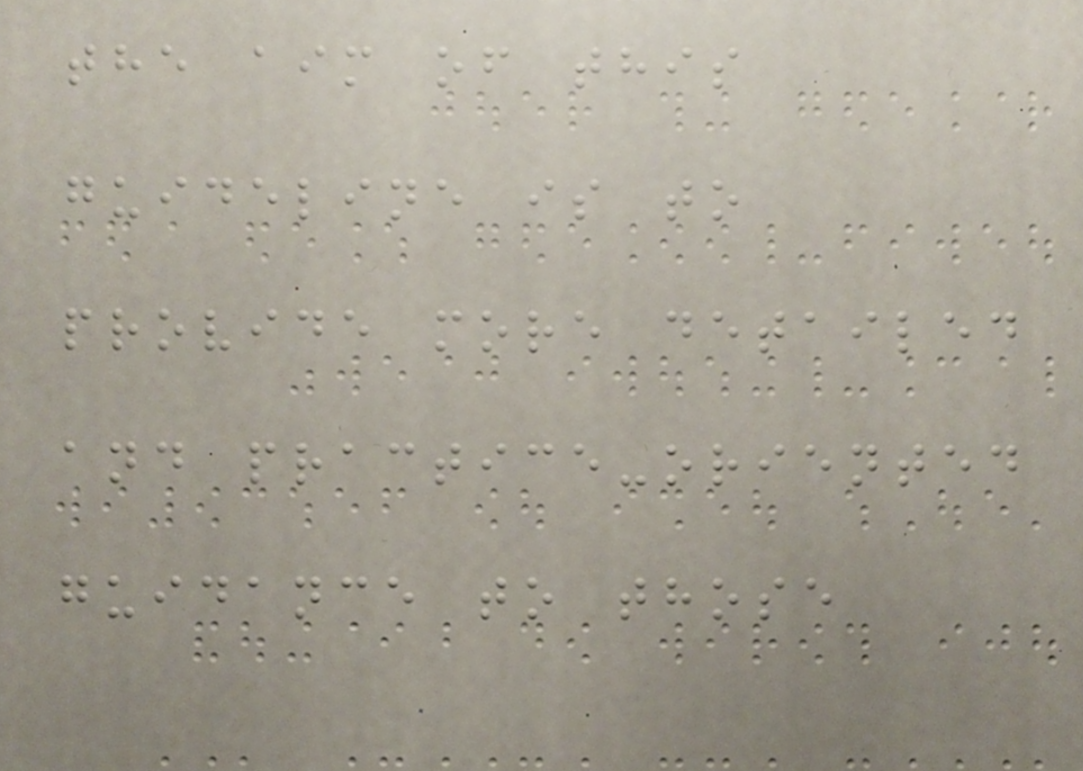the aim of this
guideline is to
provide more detailed
and practice-oriented
guidance to those
